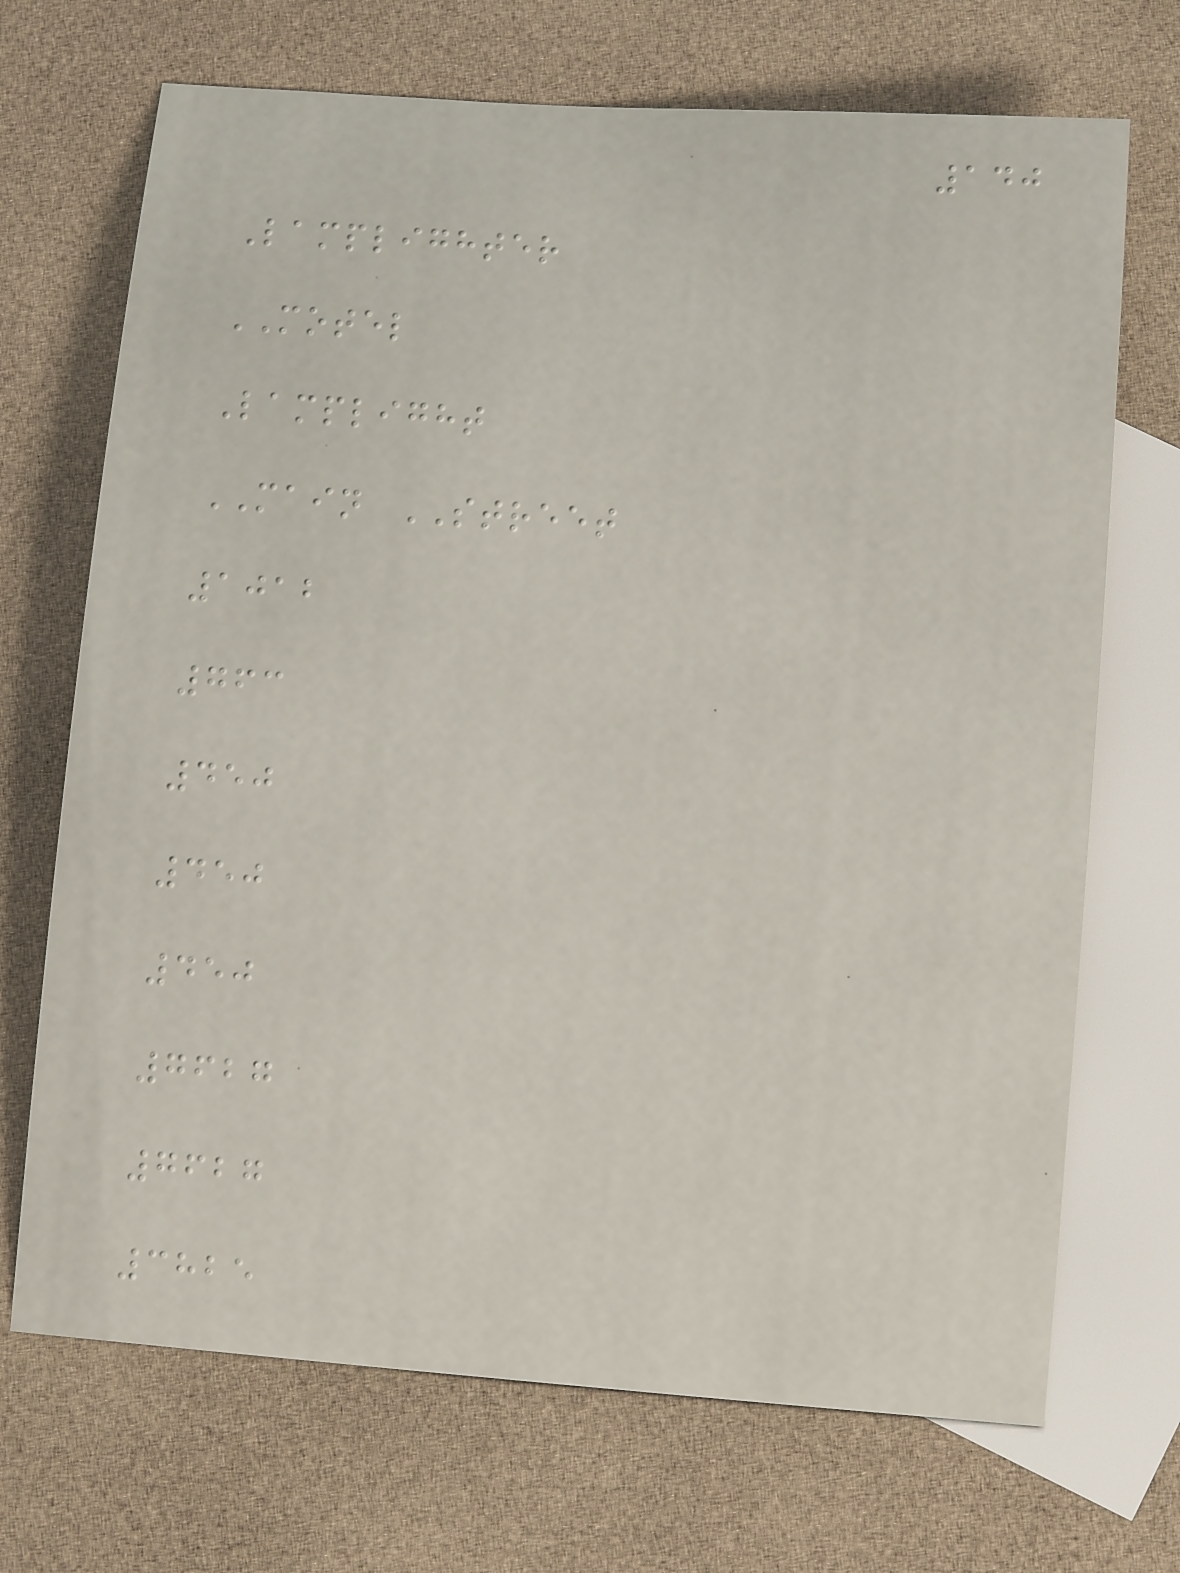140
Lamplighter
MOTEL
Lamplight
MAIN STREET
1012
763
450
450
450
7627
7627
3825
